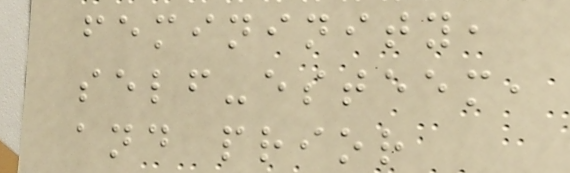femininity,
self-esteem,
and prior
